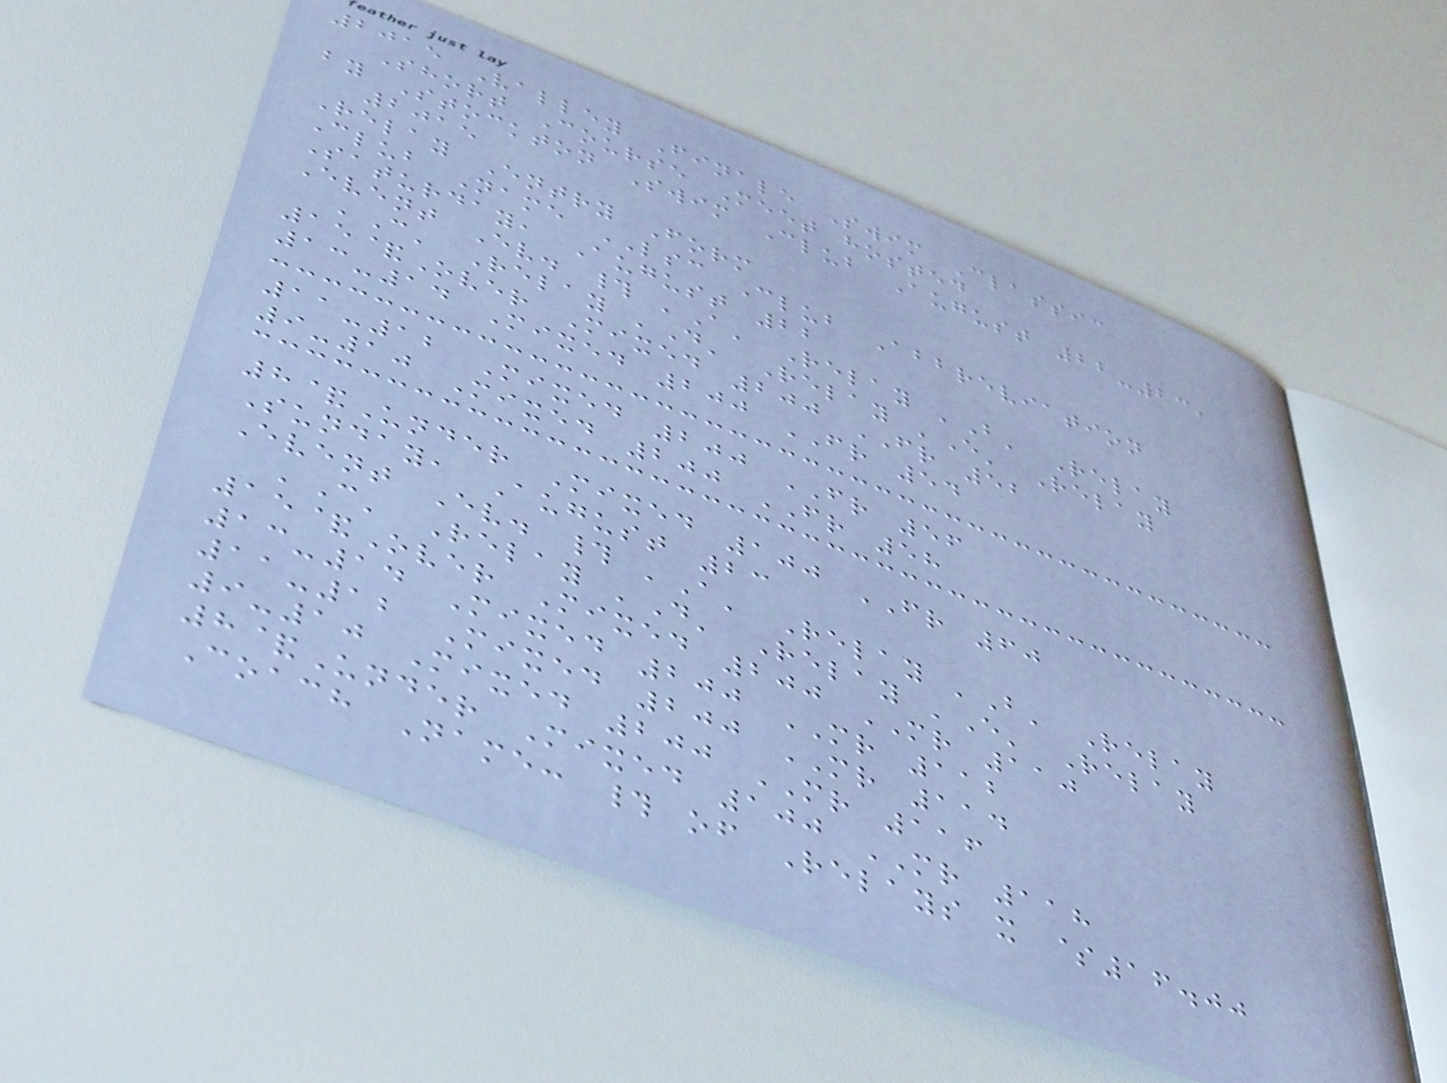2015 Valley Finale Swim Classic
Short Course Meet hosted
by Stockton Swim Club August 22-23,
2015
Relay Entry Form
Club Name LSC Club Abbreviation
Saturday, August 22
Event Ev. # 'A' Relay 'B' Relay
'C' Relay 'D' Relay 'E' Relay
15&Over Mixed 200 FR 52
13-14 Mixed 200 FR 54
11-12 Mixed 200 FR 56
9-10 Mixed 200 FR 58
8&Under Mixed 100 FR 60
Sunday, August 23
Event Ev. # 'A' Relay 'B' Relay
'C' Relay 'D' Relay 'E' Relay
15&Over Mixed 200 MR 110
13-14 Mixed 200 MR 112
11-12 Mixed 200 MR 114
9-10 Mixed 200 MR 116
8&Under Mixed 100 MR 118
Coach Name: # of Relays x $16.00
